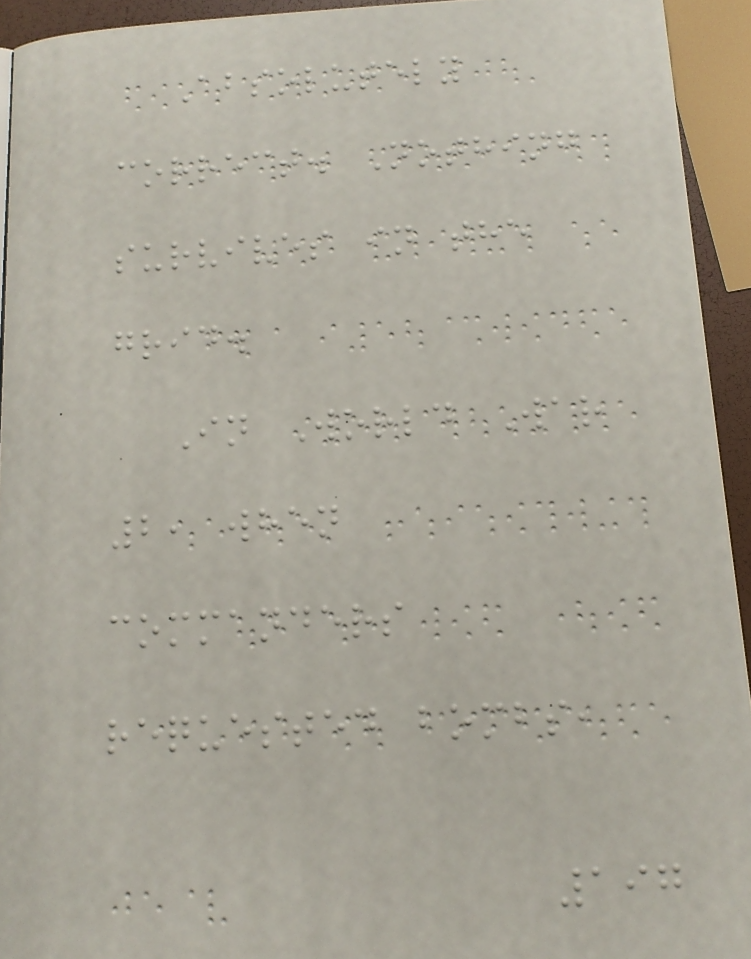Absolutely
correct. Nothing
survives in the
grid.
In World War
2, when
commanders
requested bombs,
197
